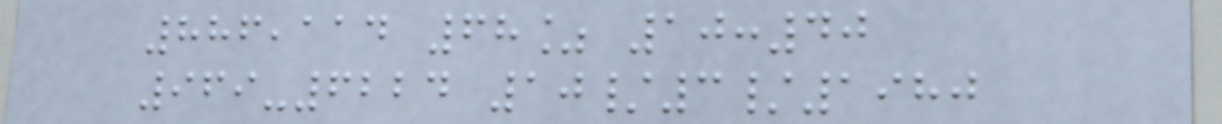886,114 68% 10:40
969-6224 10/3/1980
